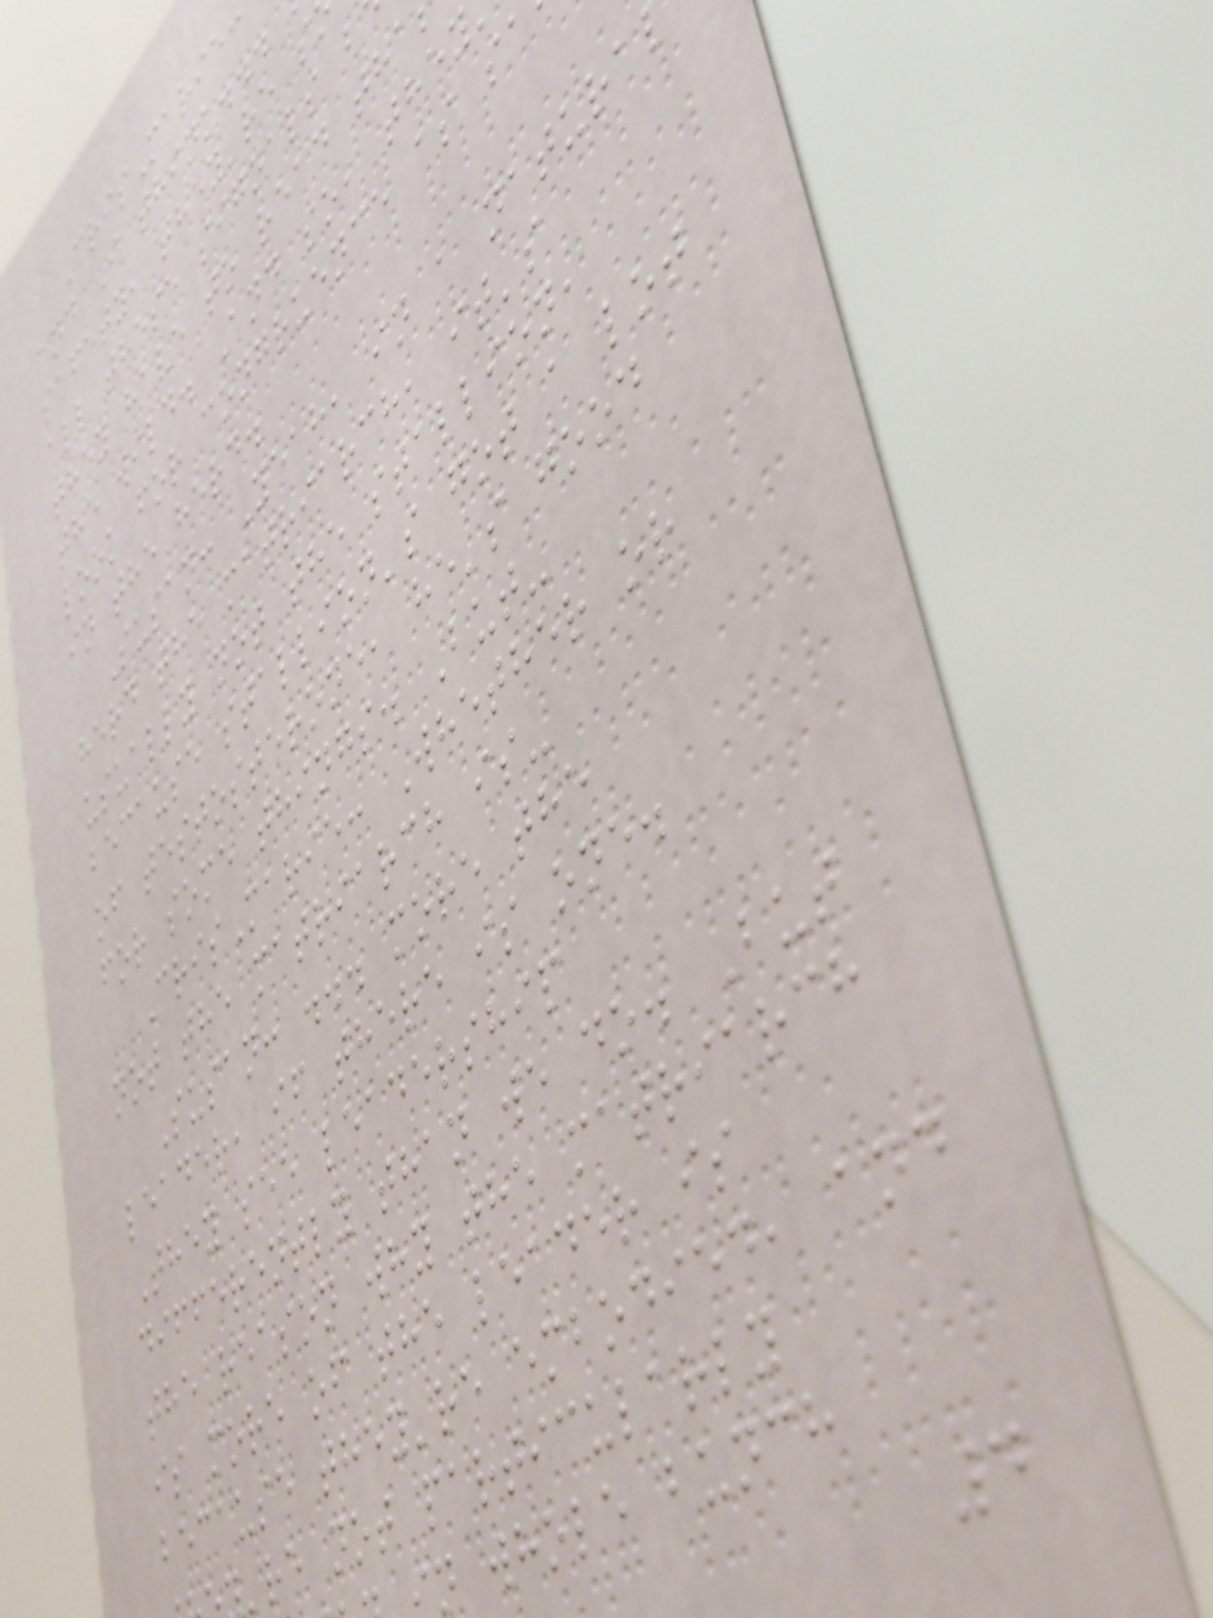CrisMarie
and I think...
safety, they're s
all these signals b
they have to read tha
the wild. And so, they
look for congruence as sa
in the herd.
Susan: Yeah, in a natura
herd the matriarch, it's
usually not the stallion,
because stallion's got a lot
of testosterone, he's good
for some things. But-
CrisMarie: Whether or
not the matriarch is-
Susan: ... more the
leader, if there is one.
They see leadership
differently than we do. But
the reason why the matriarch
is more of the leader is
because they're embodied, and
're not particularly
n whole bunch
4
